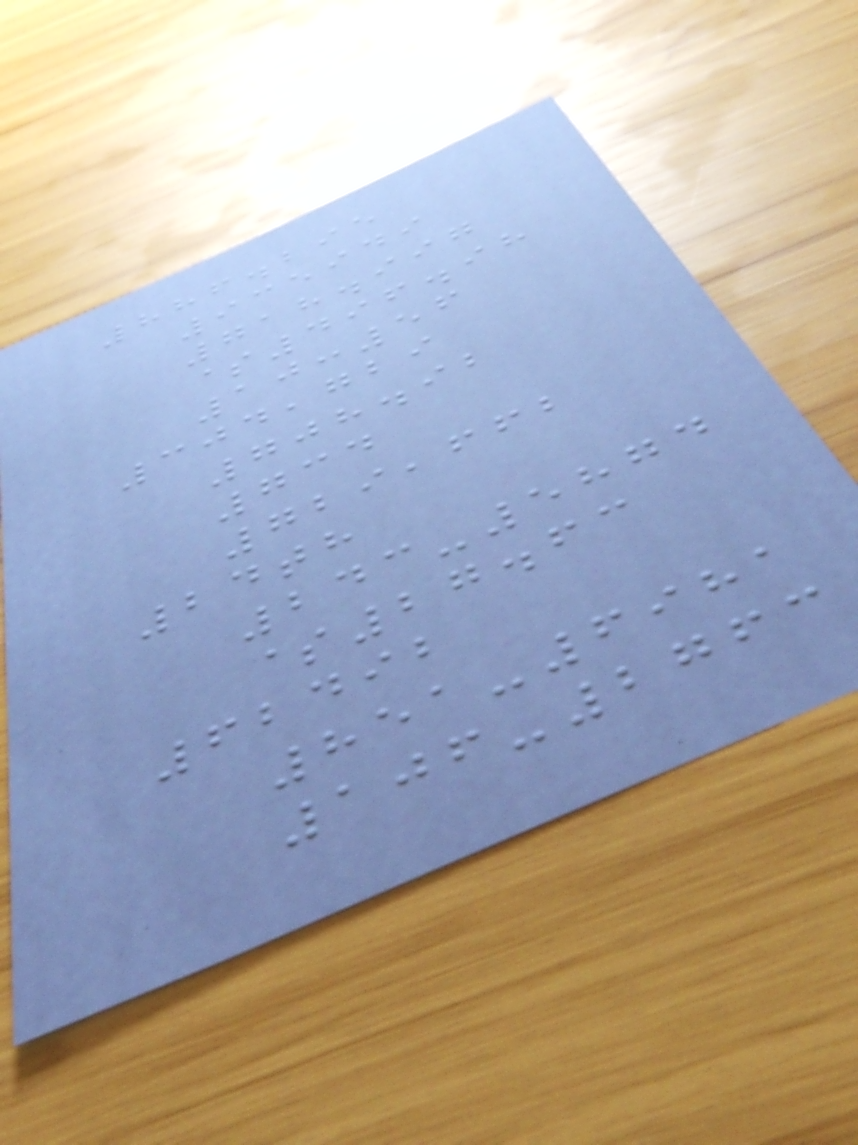886.295
935949
718.997
$496.98
10:56
304,729
708.92
734
729,662
24th
243-5874
$27.63
62492
851-6981
106-2763
